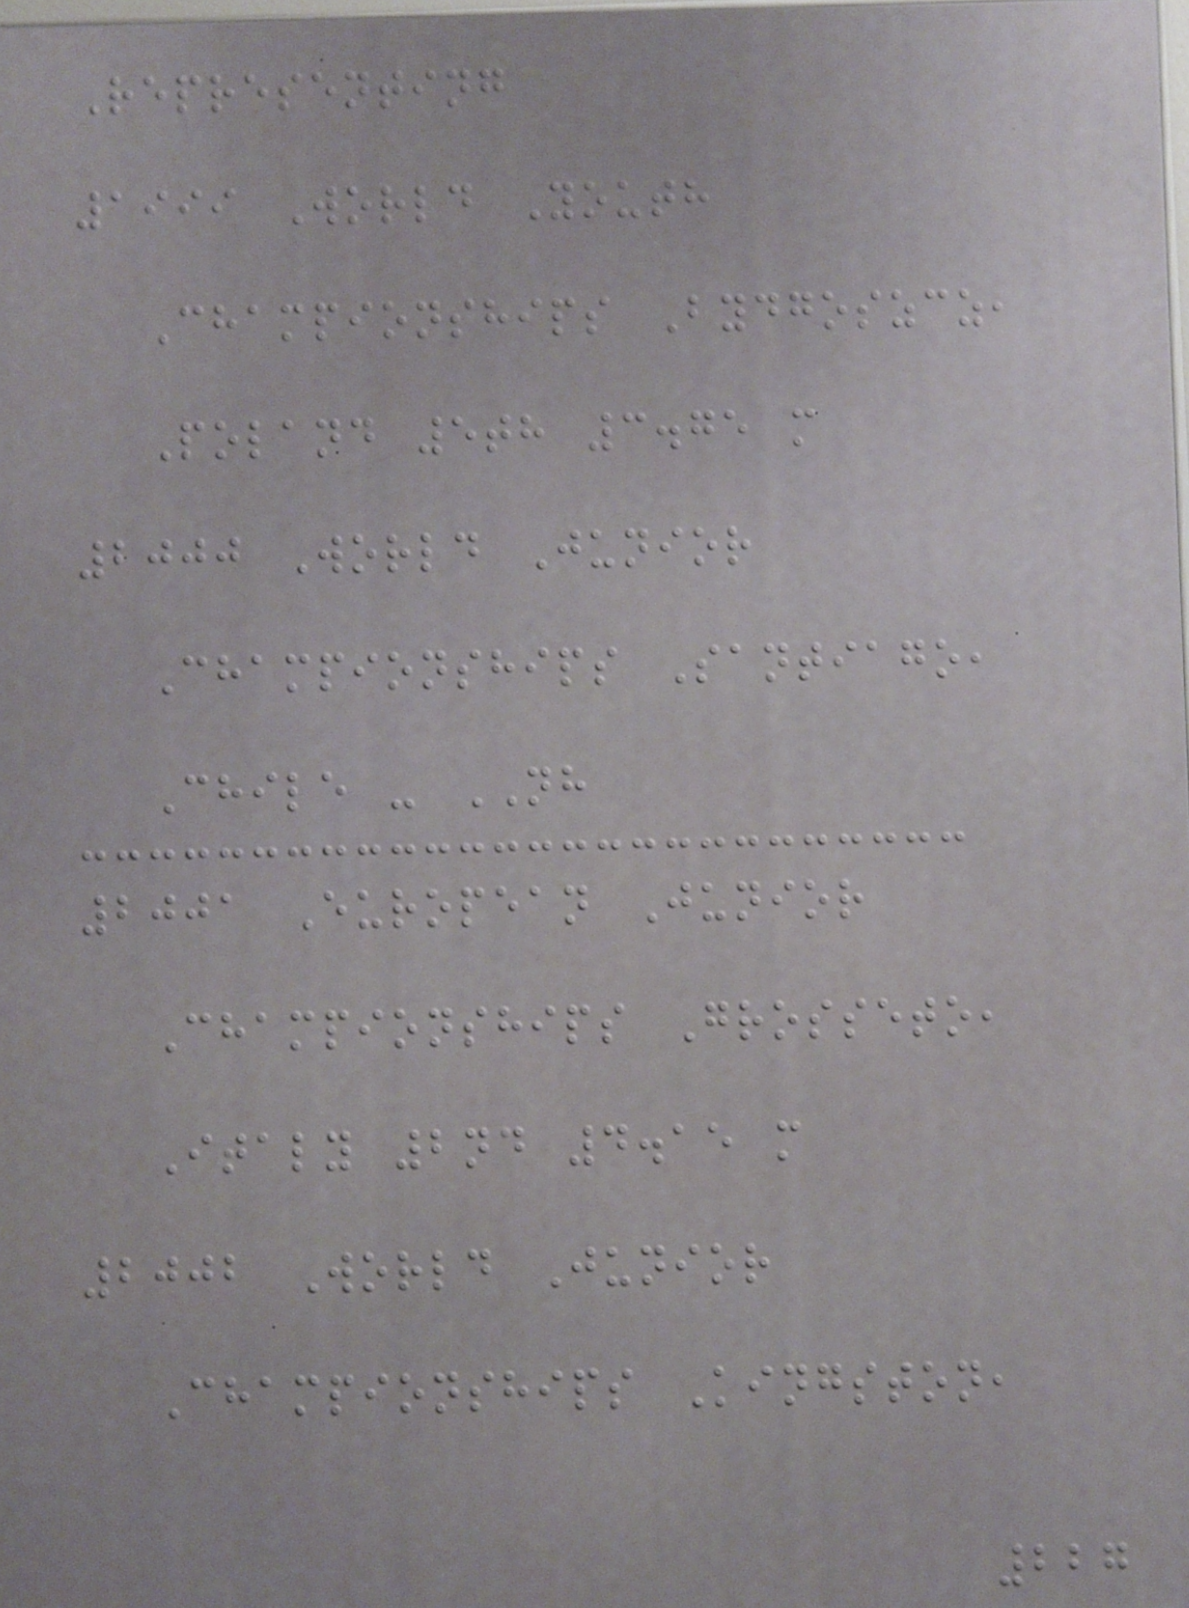Representing
1999 World Youth
Championships Bydgoszcz,
Poland 5th 3.75 m
2000 World Junior
Championships Santiago,
Chile - NH
2001 European Junior
Championships Grosseto,
Italy 2nd 4.15 m
2002 World Junior
Championships Kingston,
227
